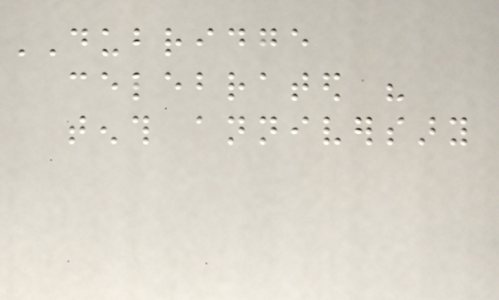DUBRIDGE
celebrated his
tenth anniversary
